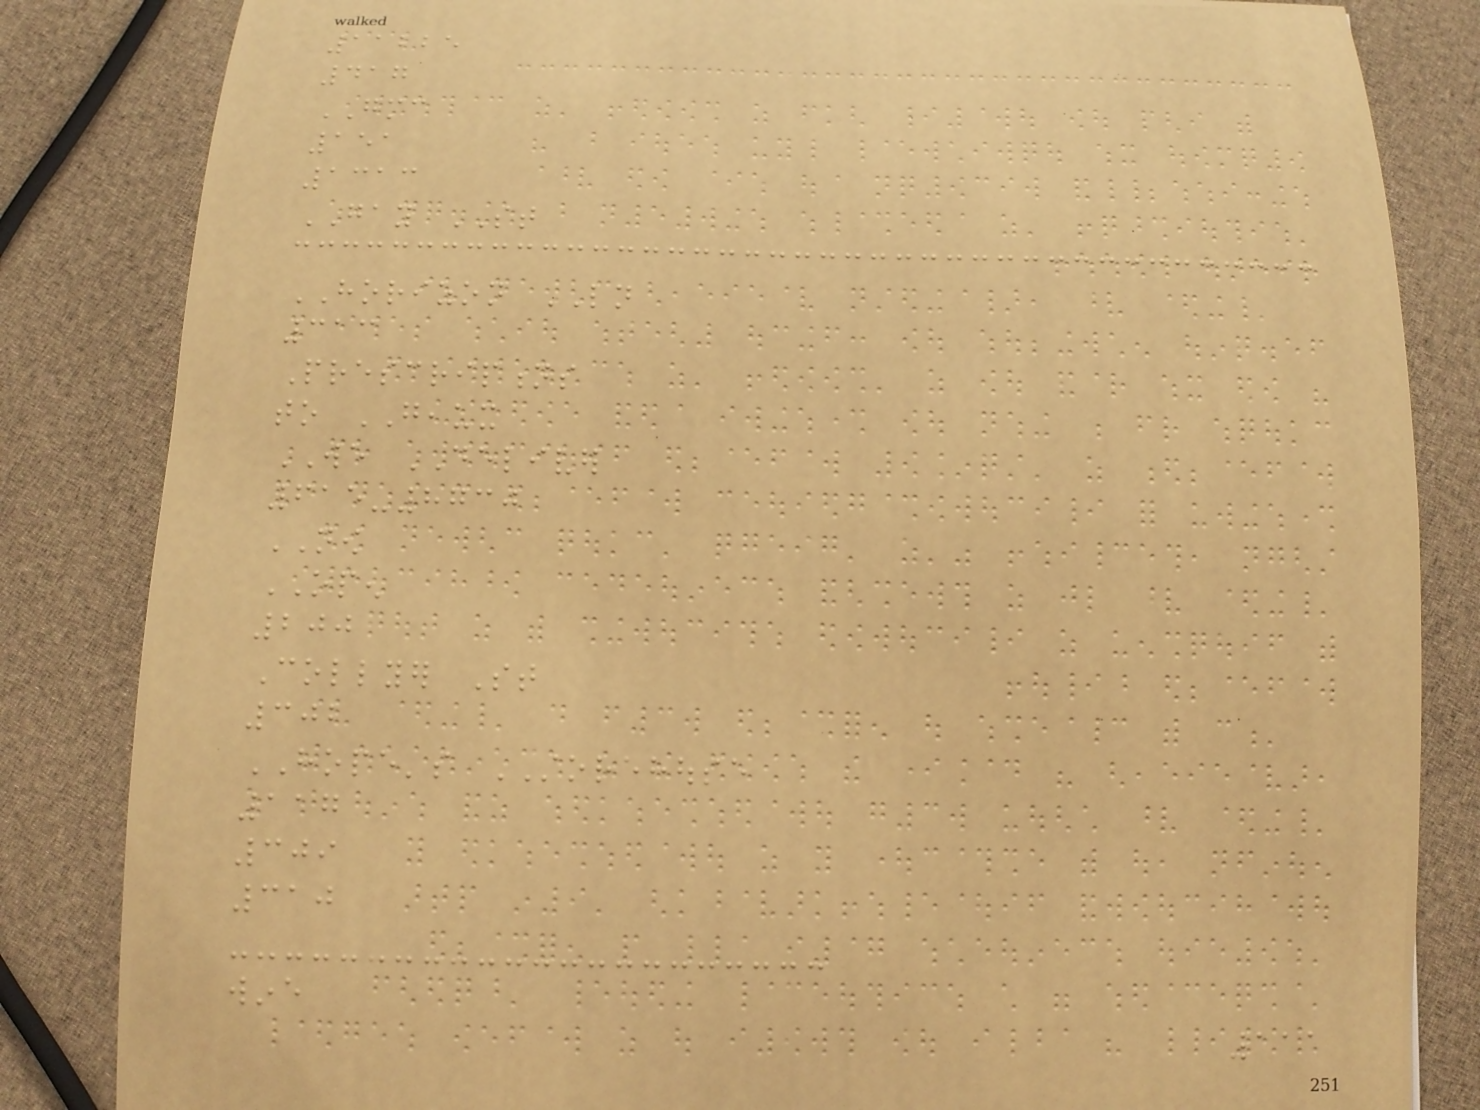11225
417
GMC
151
1313
GAY ST
HORIZON LN
313
Prescriptions
to GEAUX
WE DELIVER
615-8730
NOW
OPEN
200
Collyer St
302
HOPE's STOREHOUSE
117
309
310
wine
111
